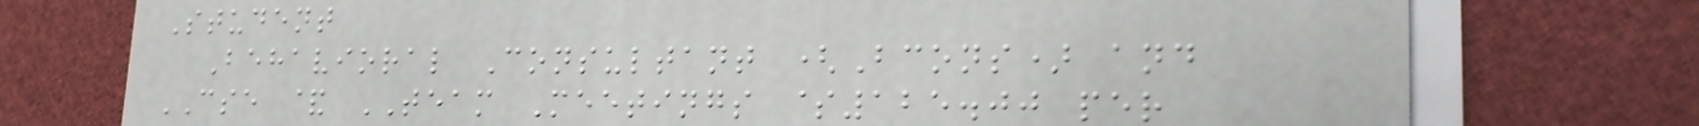Student
Behavioral Consultant (Bcons) and
CSE & TEAM Meetings $125.00 per
